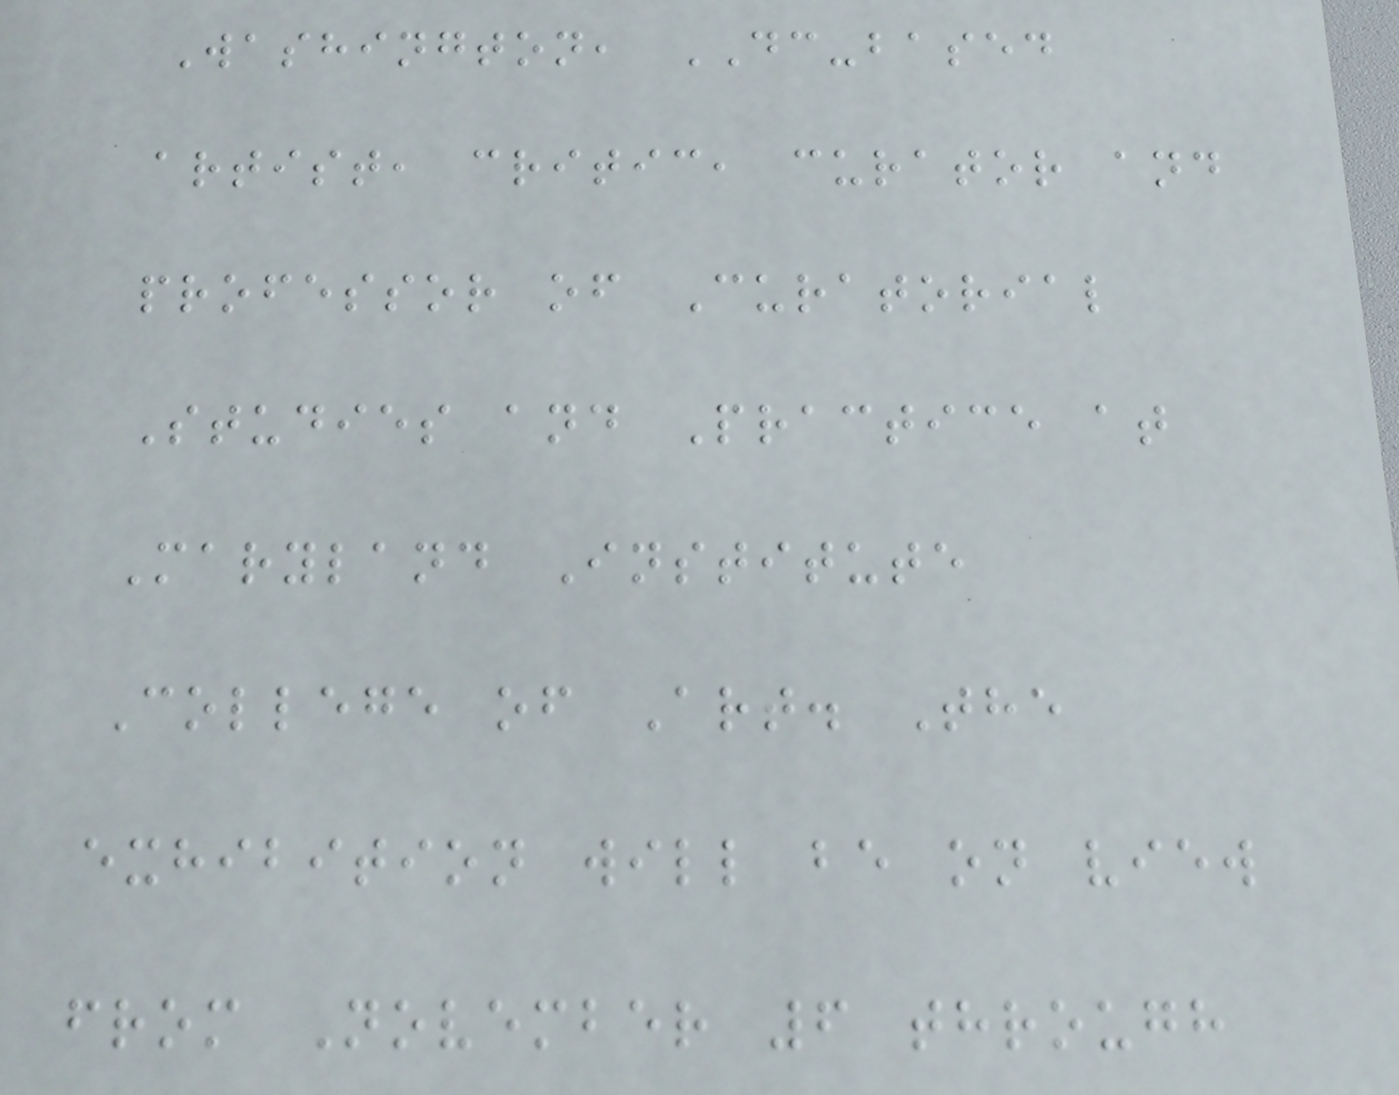Washington, DC-based
artist, critic, curator and
professor of Curatorial
Studies and Practice at
Maryland Institute
College of Art. The
exhibition will be on view
from November 6 through
